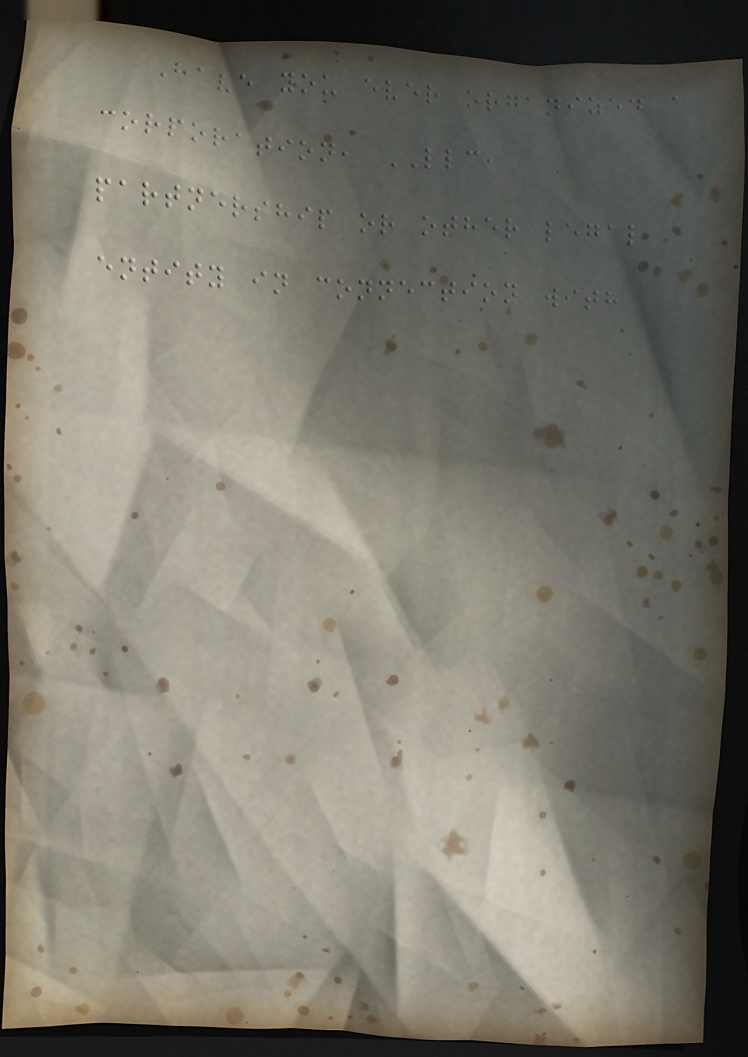Have you ever organized a
corporation, LLC,
partnership or other legal
entity in connection with
